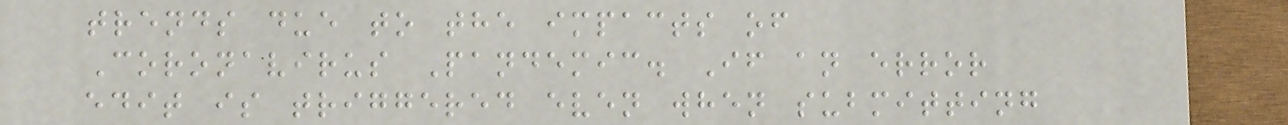trends due to the impacts of
Coronavirus Pandemic. If an error
edit is triggered even when submitting
